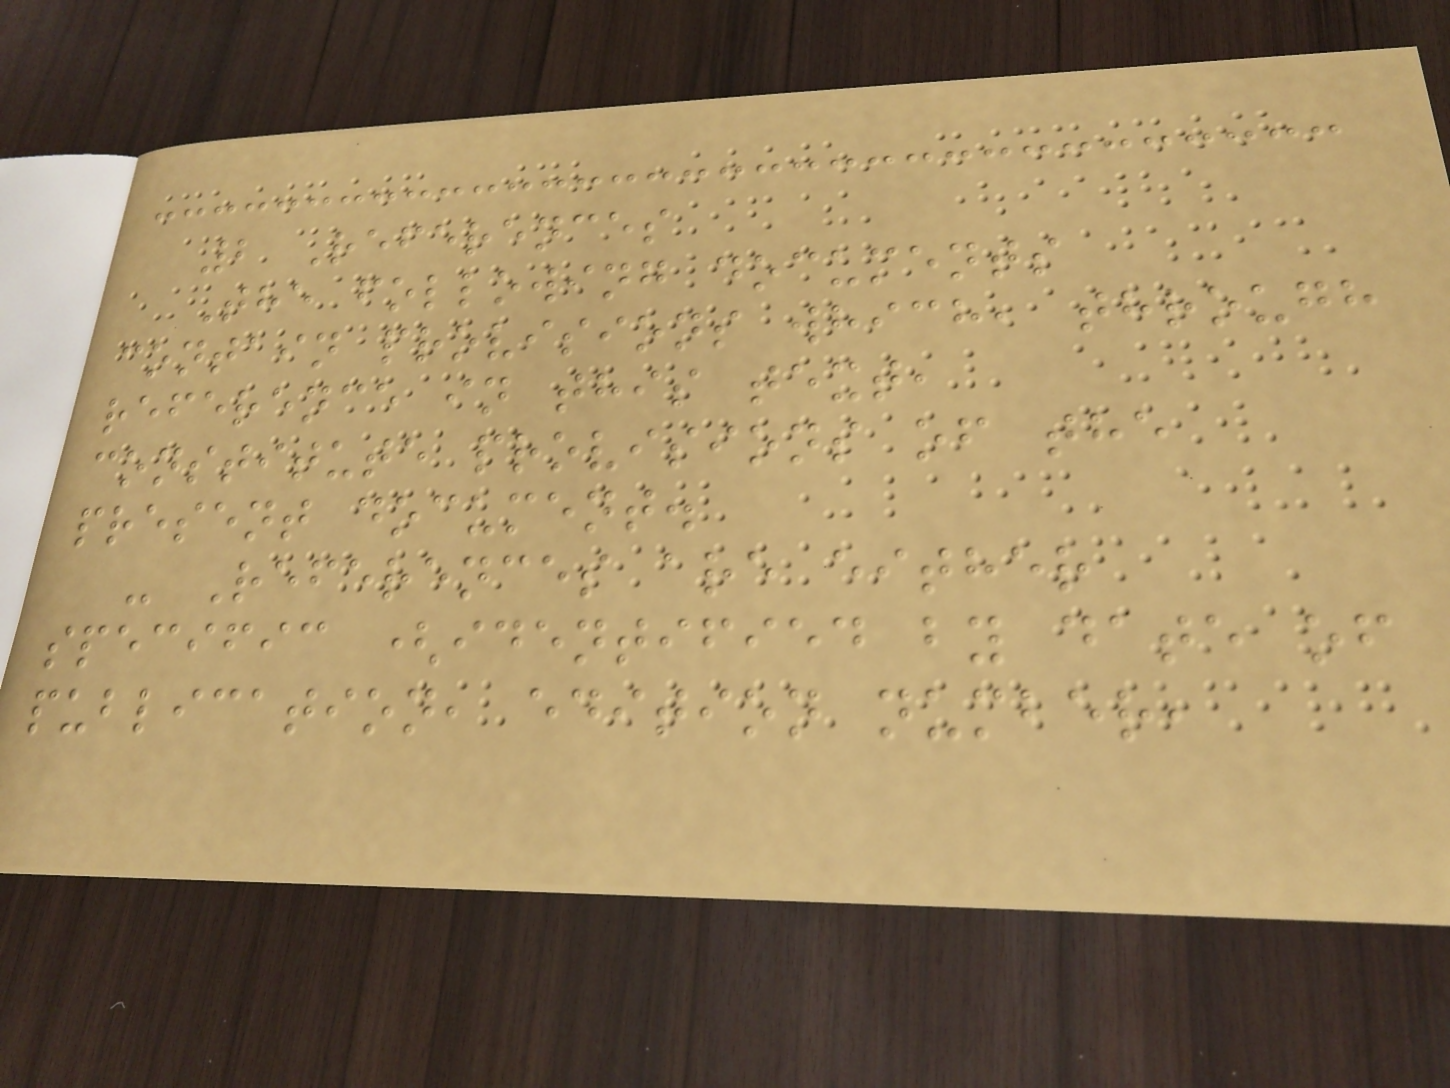2 References
The following documents
contain provisions which, through
reference in this text,
constitute provisions of the
present document.
- References are either
specific (identified by date of
publication, edition number,
